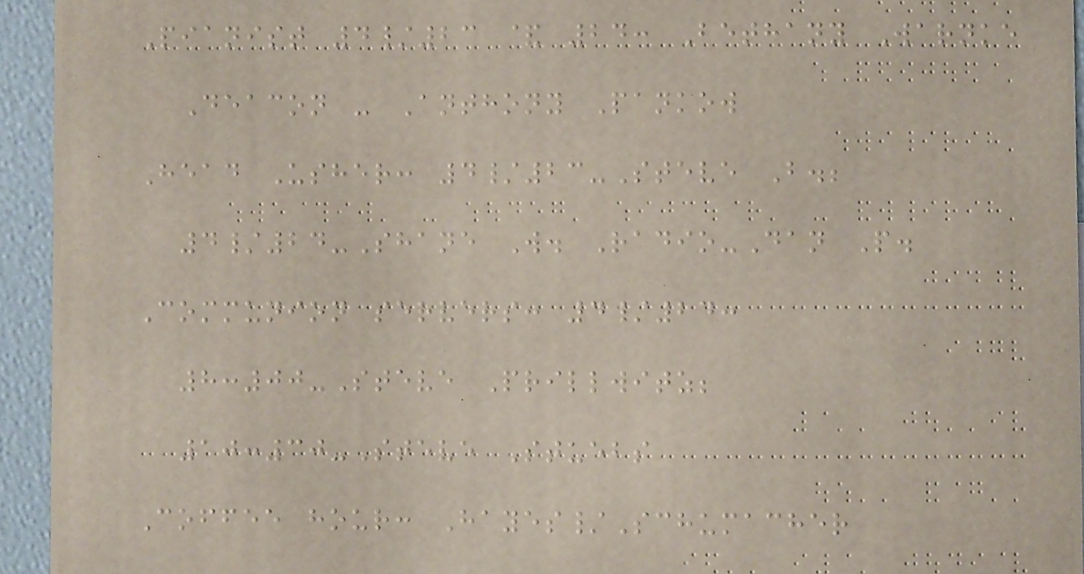Pianist 4/23 & 24: Bethany Warnke
Deacon - Anthony Pankow
Head Usher: 4/23-Steve B.;
4/24-Shane W. Radio-Dan P.
Communion servers: 4/24:
8:00-Steve Prillwitz;
10:30-Steve Stuebs
Coffee hour: Hayes/Schumacher
